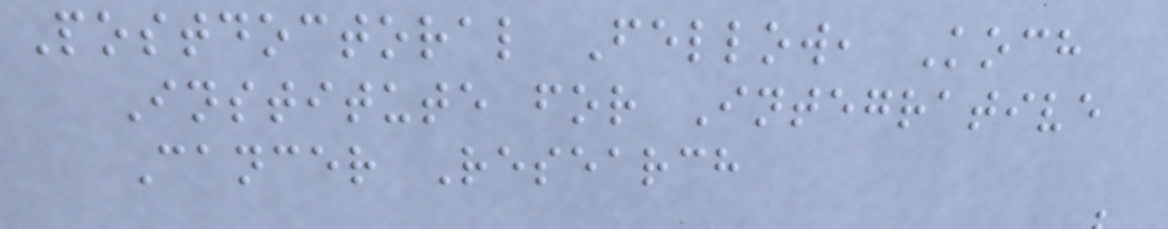Postdoctoral Fellow, Koch
Institute for Integrative
Cancer Research
